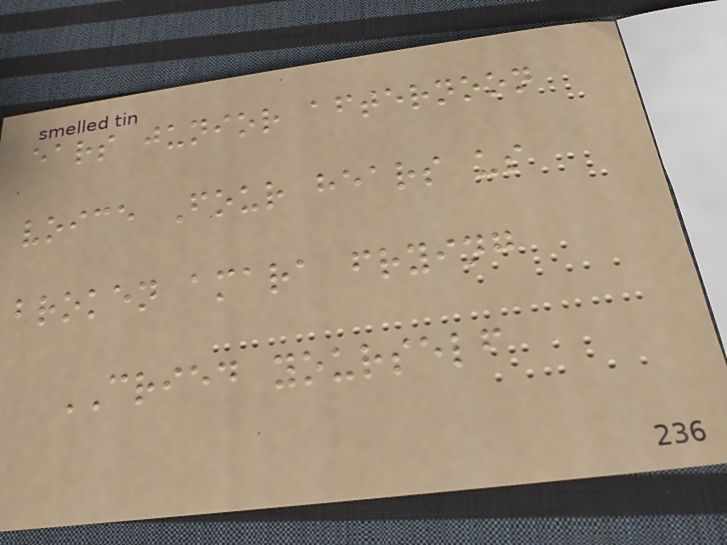ears junior afternoon
voice Four hears us
broken amara frying
CRIED yourself
